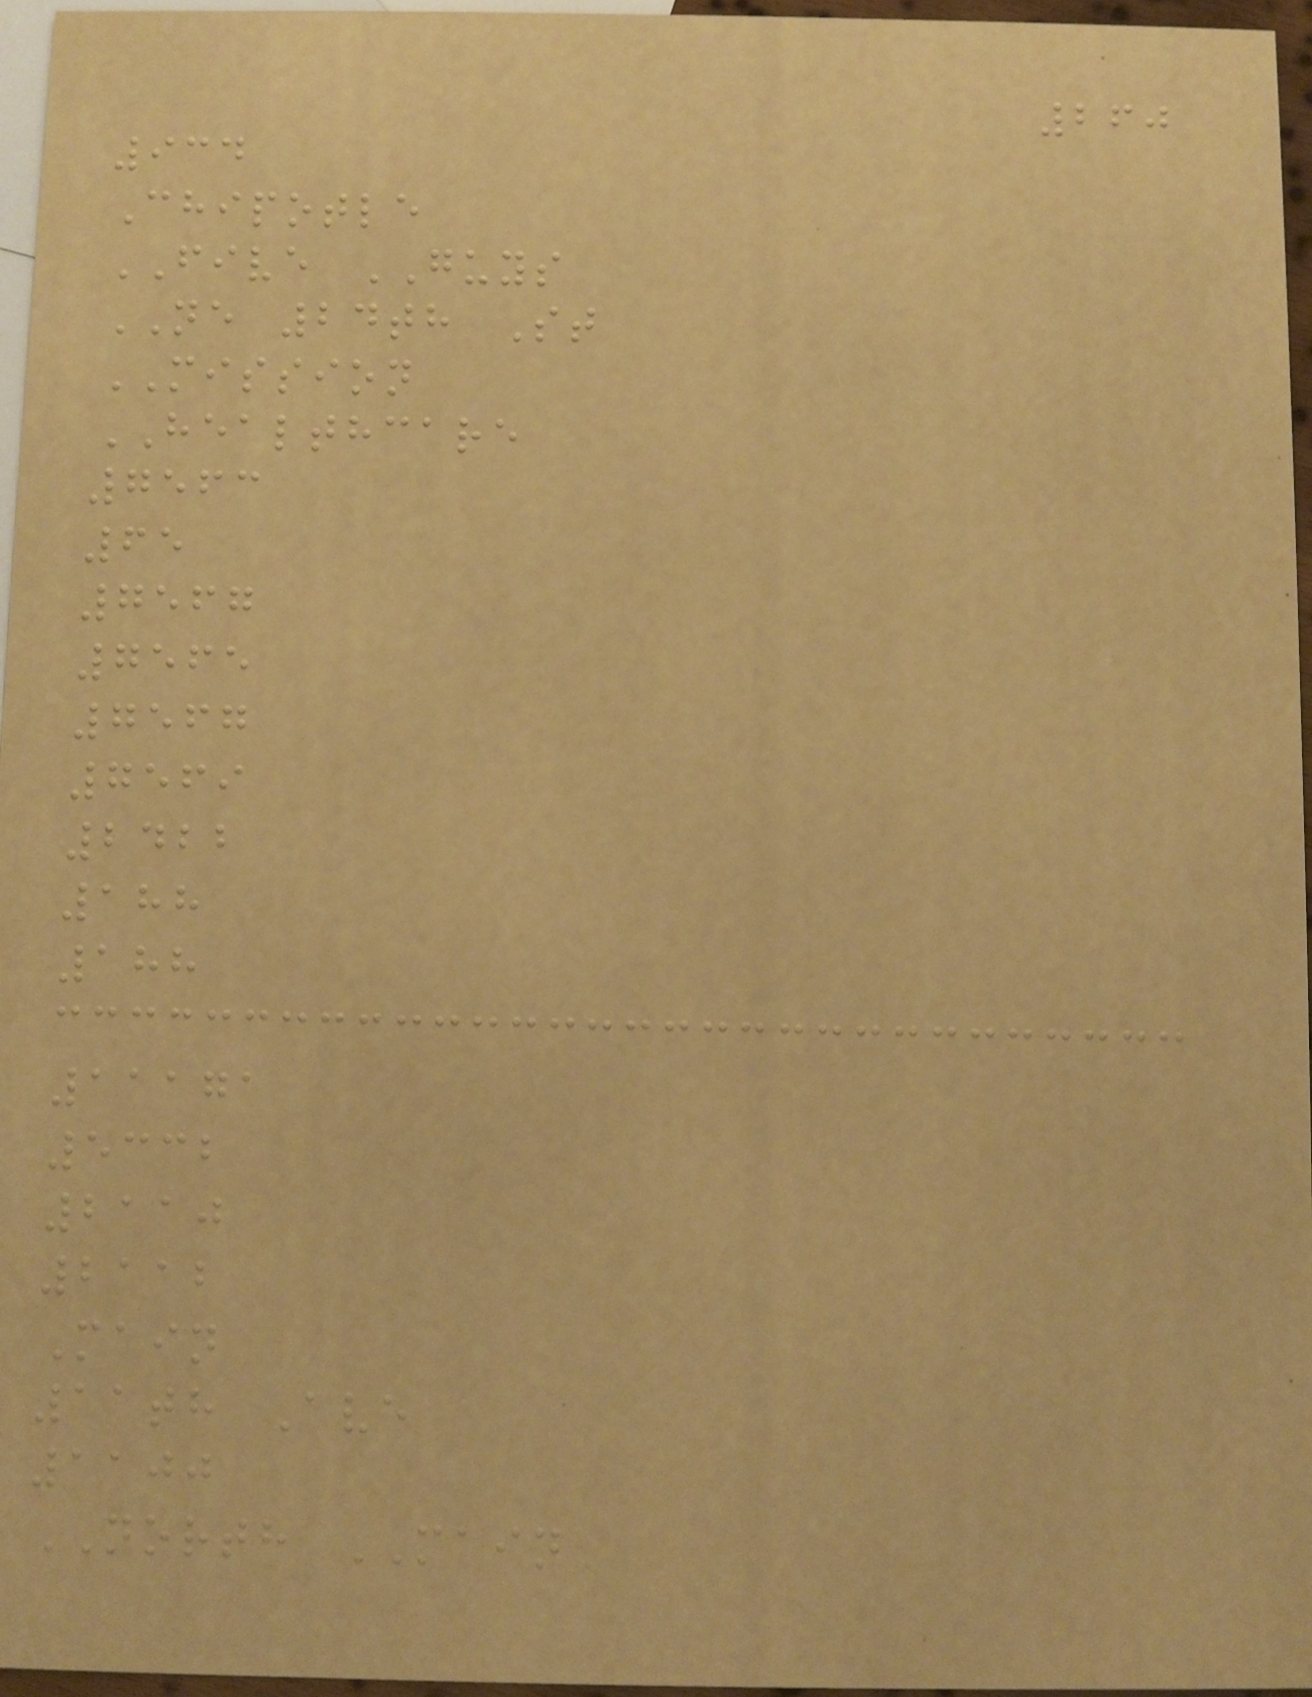260
934
Chipotle
FIVE GUYS
NE 24th St
MISSION
HEALTHCARE
7563
65
7567
7565
7567
7569
2422
188
188
11171
5332
2110
2112
Main
11th Ave
1100
NORTH MAIN
